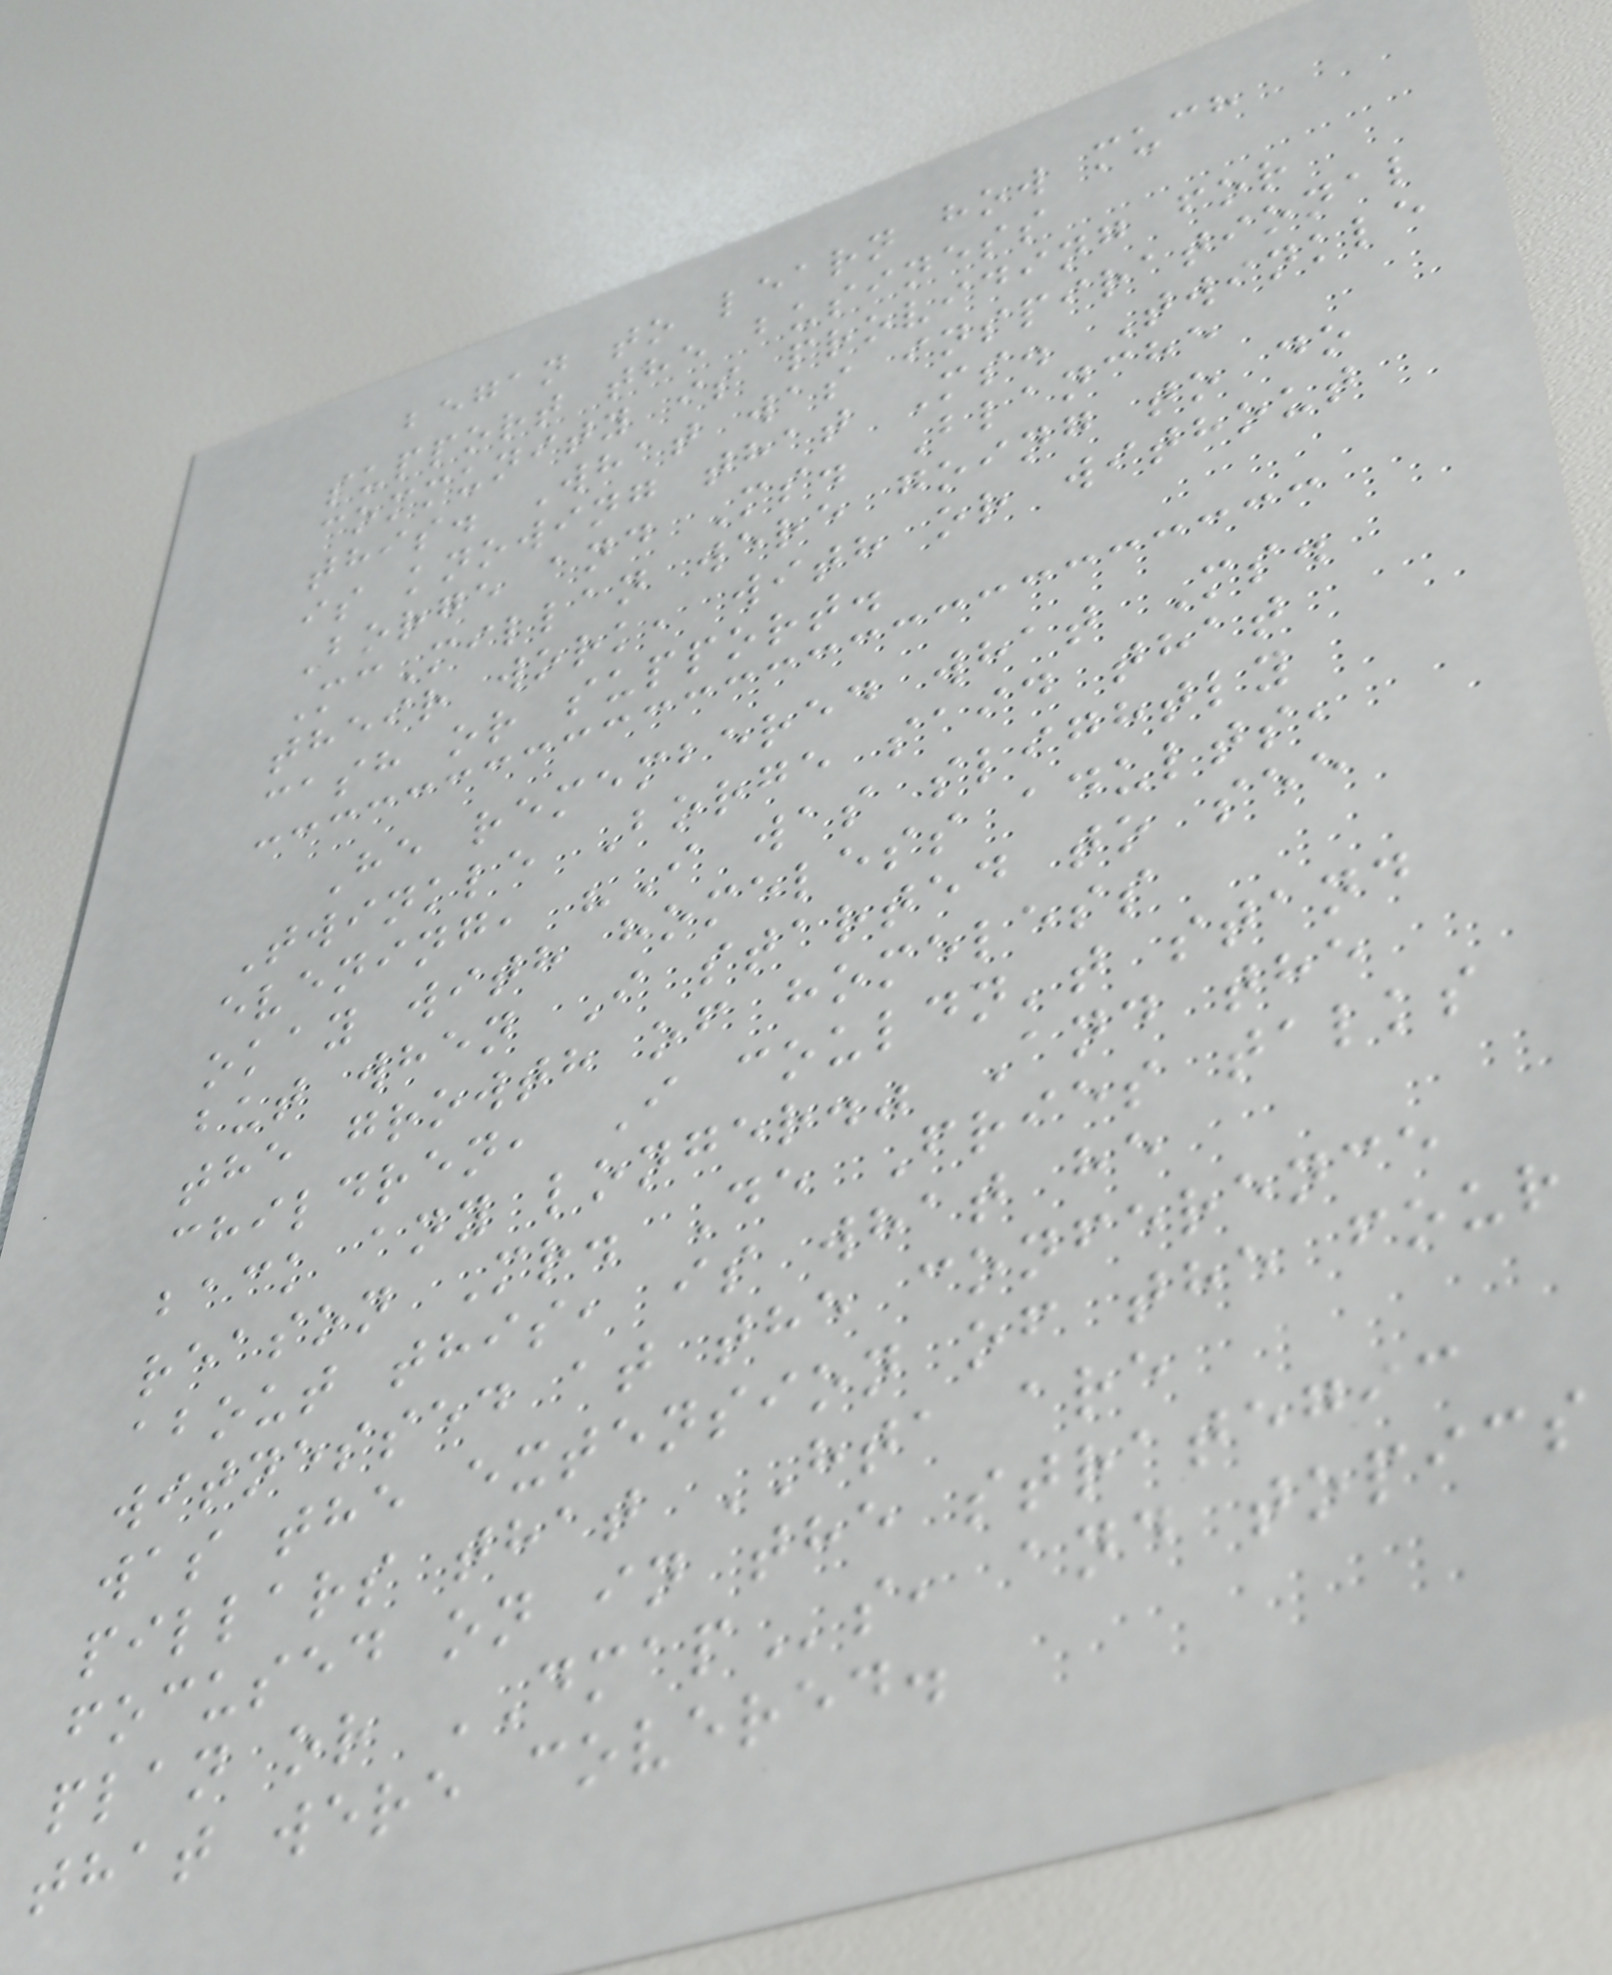began to learn how much
support the business
community is providing for
this. What was inspirational
is knowing that Ms. Twinkle
Borge and Ms. Blanche
McMillan were going to do
their work, with or without
cash or support.
He remembered what Ms.
Twinkle Borge said that
evening, "I was slightly
okay with homeless adults,
but when I started to see
the growth of homeless
children, I couldn't stand
back any longer." And the
reason Mr. De Fries talks
about this, is what he
witnessed at the conference
was the extension of the four
pillars that HTA are
focused on in the strategic
plan or DMAPs, and topics
that were covered.
